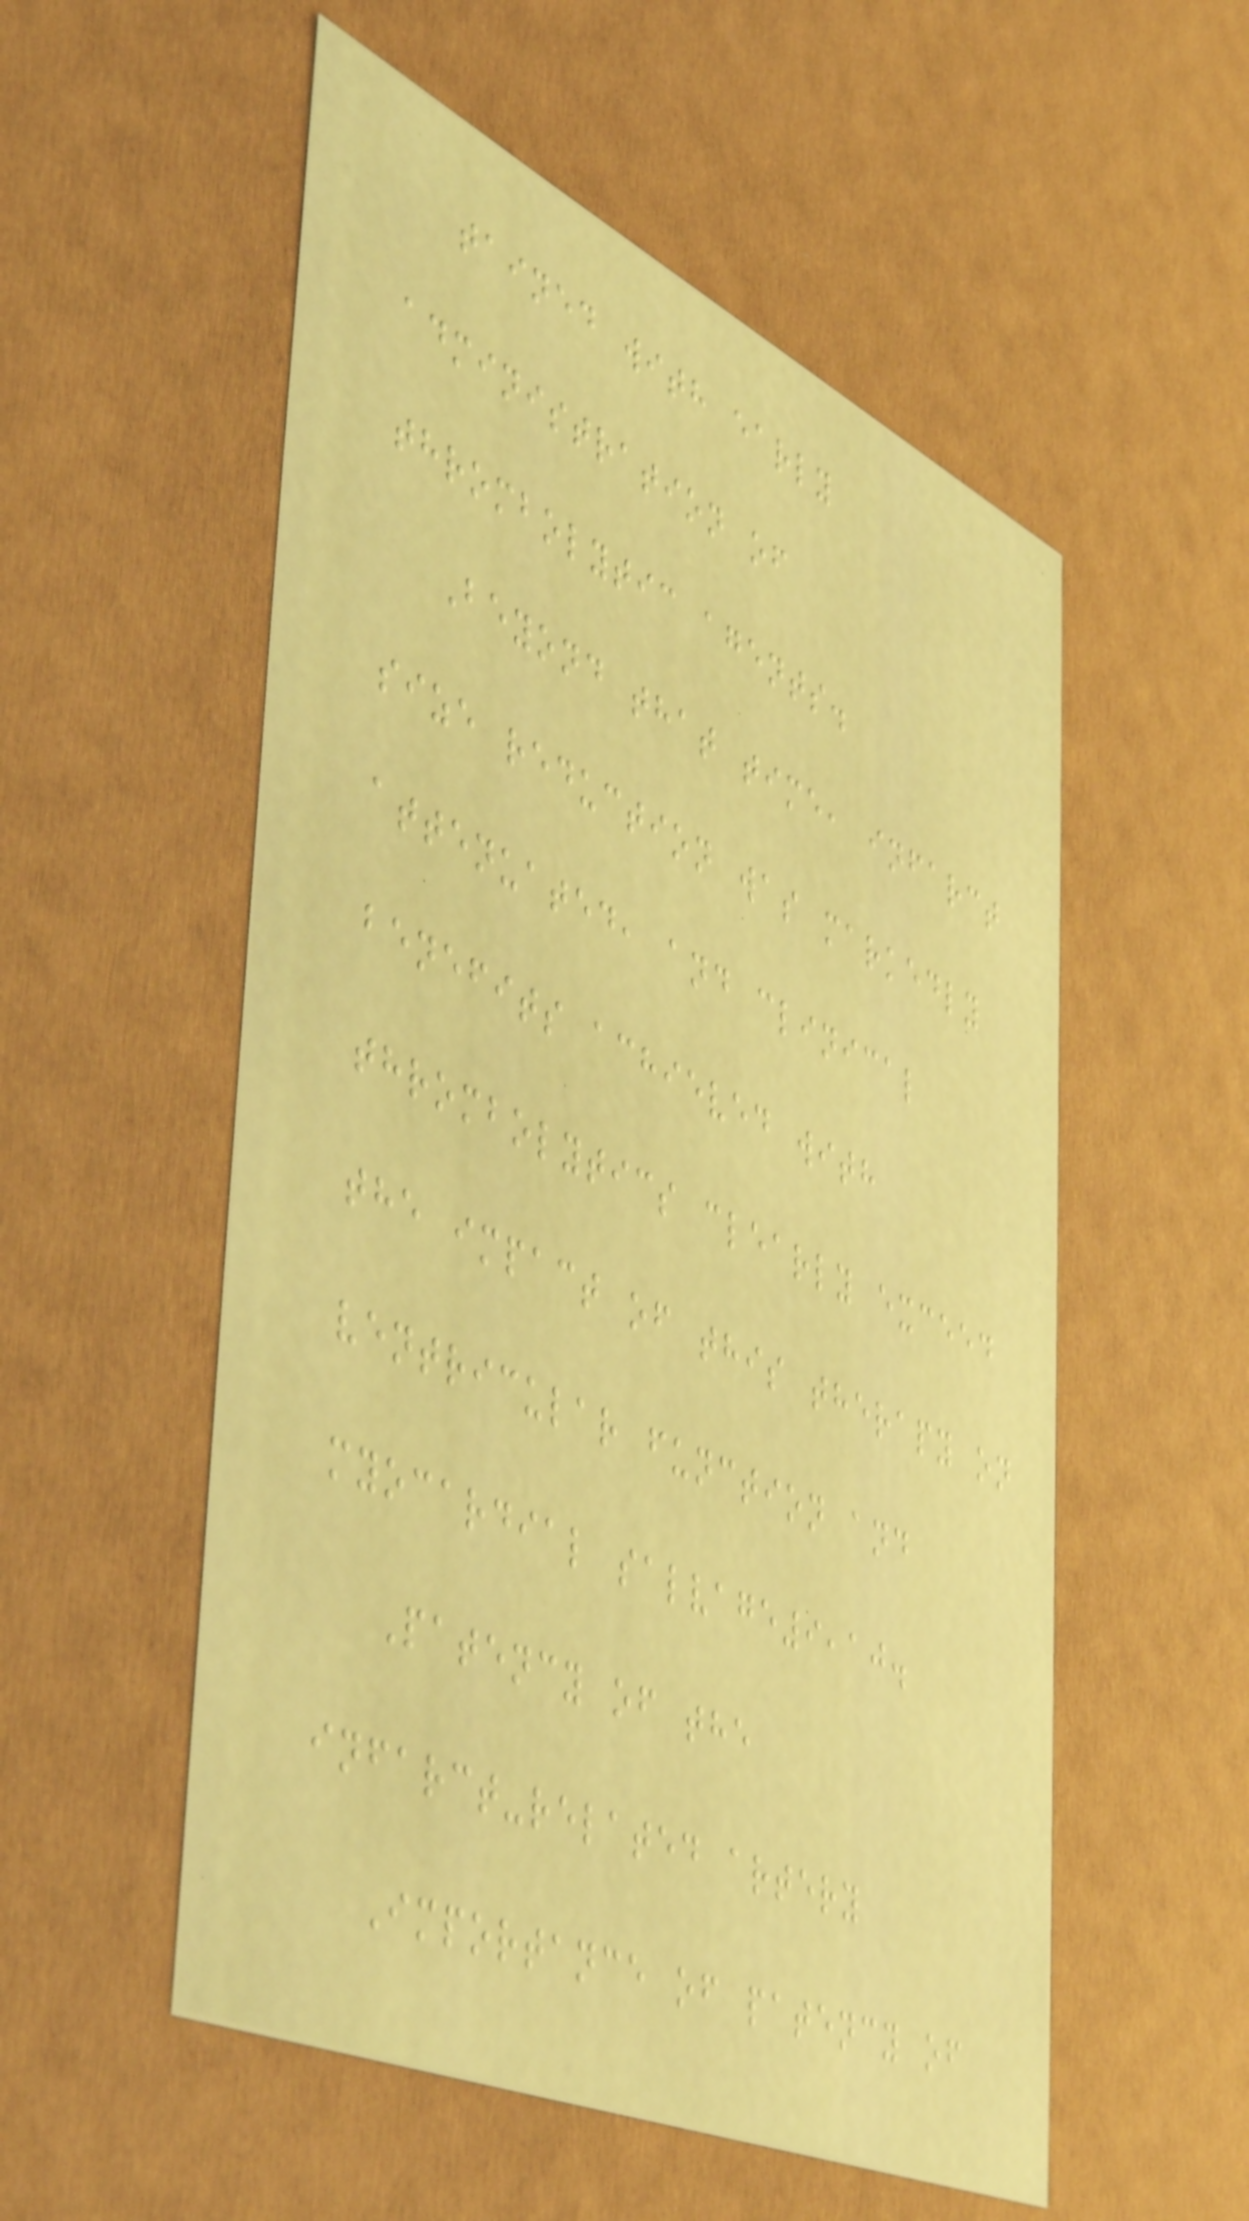tained with early
administration of
thrombolytic agents.
Beyond that time, infarct
size reduction was markedly
attenuated, and clinical
benefits achieved with
thrombolytics clearly exceed
the impact of this therapy on
ventricular function and
myocardial salvage9,10.
Patency of the
infarct-related artery
Importance of patency of
